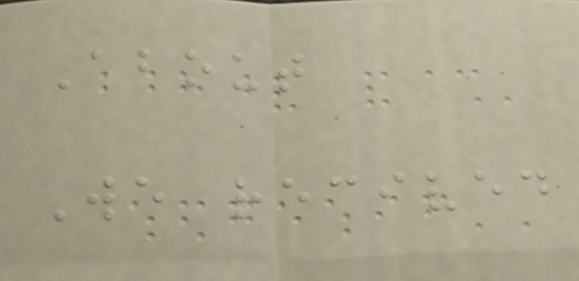About
We recived
